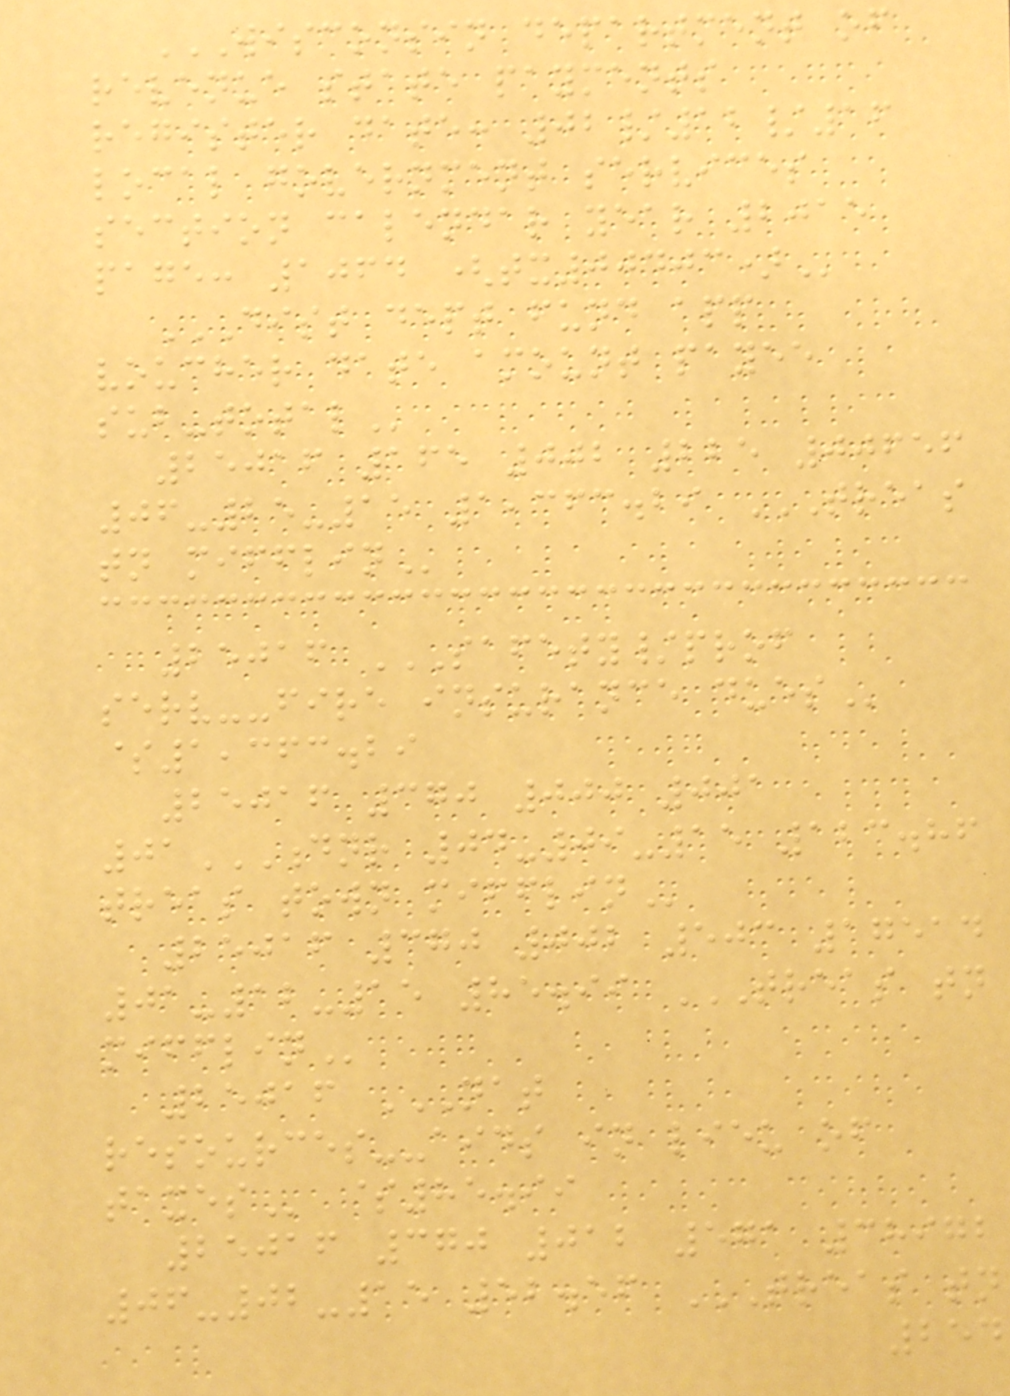WISCONSIN DEPARTMENT OF
REVENUE STATE PAYMENTS
REGISTER DATE: 02/12/16
LOCAL GOVERNMENT SERVICES
SECTION CALENDAR YEAR 2015
PAGE: 1064 (TX00403)
DIST DEPT FUND APP
VOUCHER DATE AMOUNT PAYEE
SUB-TOTAL
25016 165 002 225 00656
06-25-15 1,363.29 TREAS
TN MIFFLIN
25016 SAFETY/PROF
SERV--FIRE INSURANCE DUES
$1,363.29
25016 370 000 001
01DNR 04-09-15 123.86
TREAS TOWN MIFFLIN
25016 370 002 503 17514
01-12-15 85.99 TREAS TN
MIFFLIN
25016 NAT
RESOURCES--AIDS IN LIEU OF
TAXES $85.99
25016 370 012 571 38972
06-02-15 52.56 TREAS TN
254
